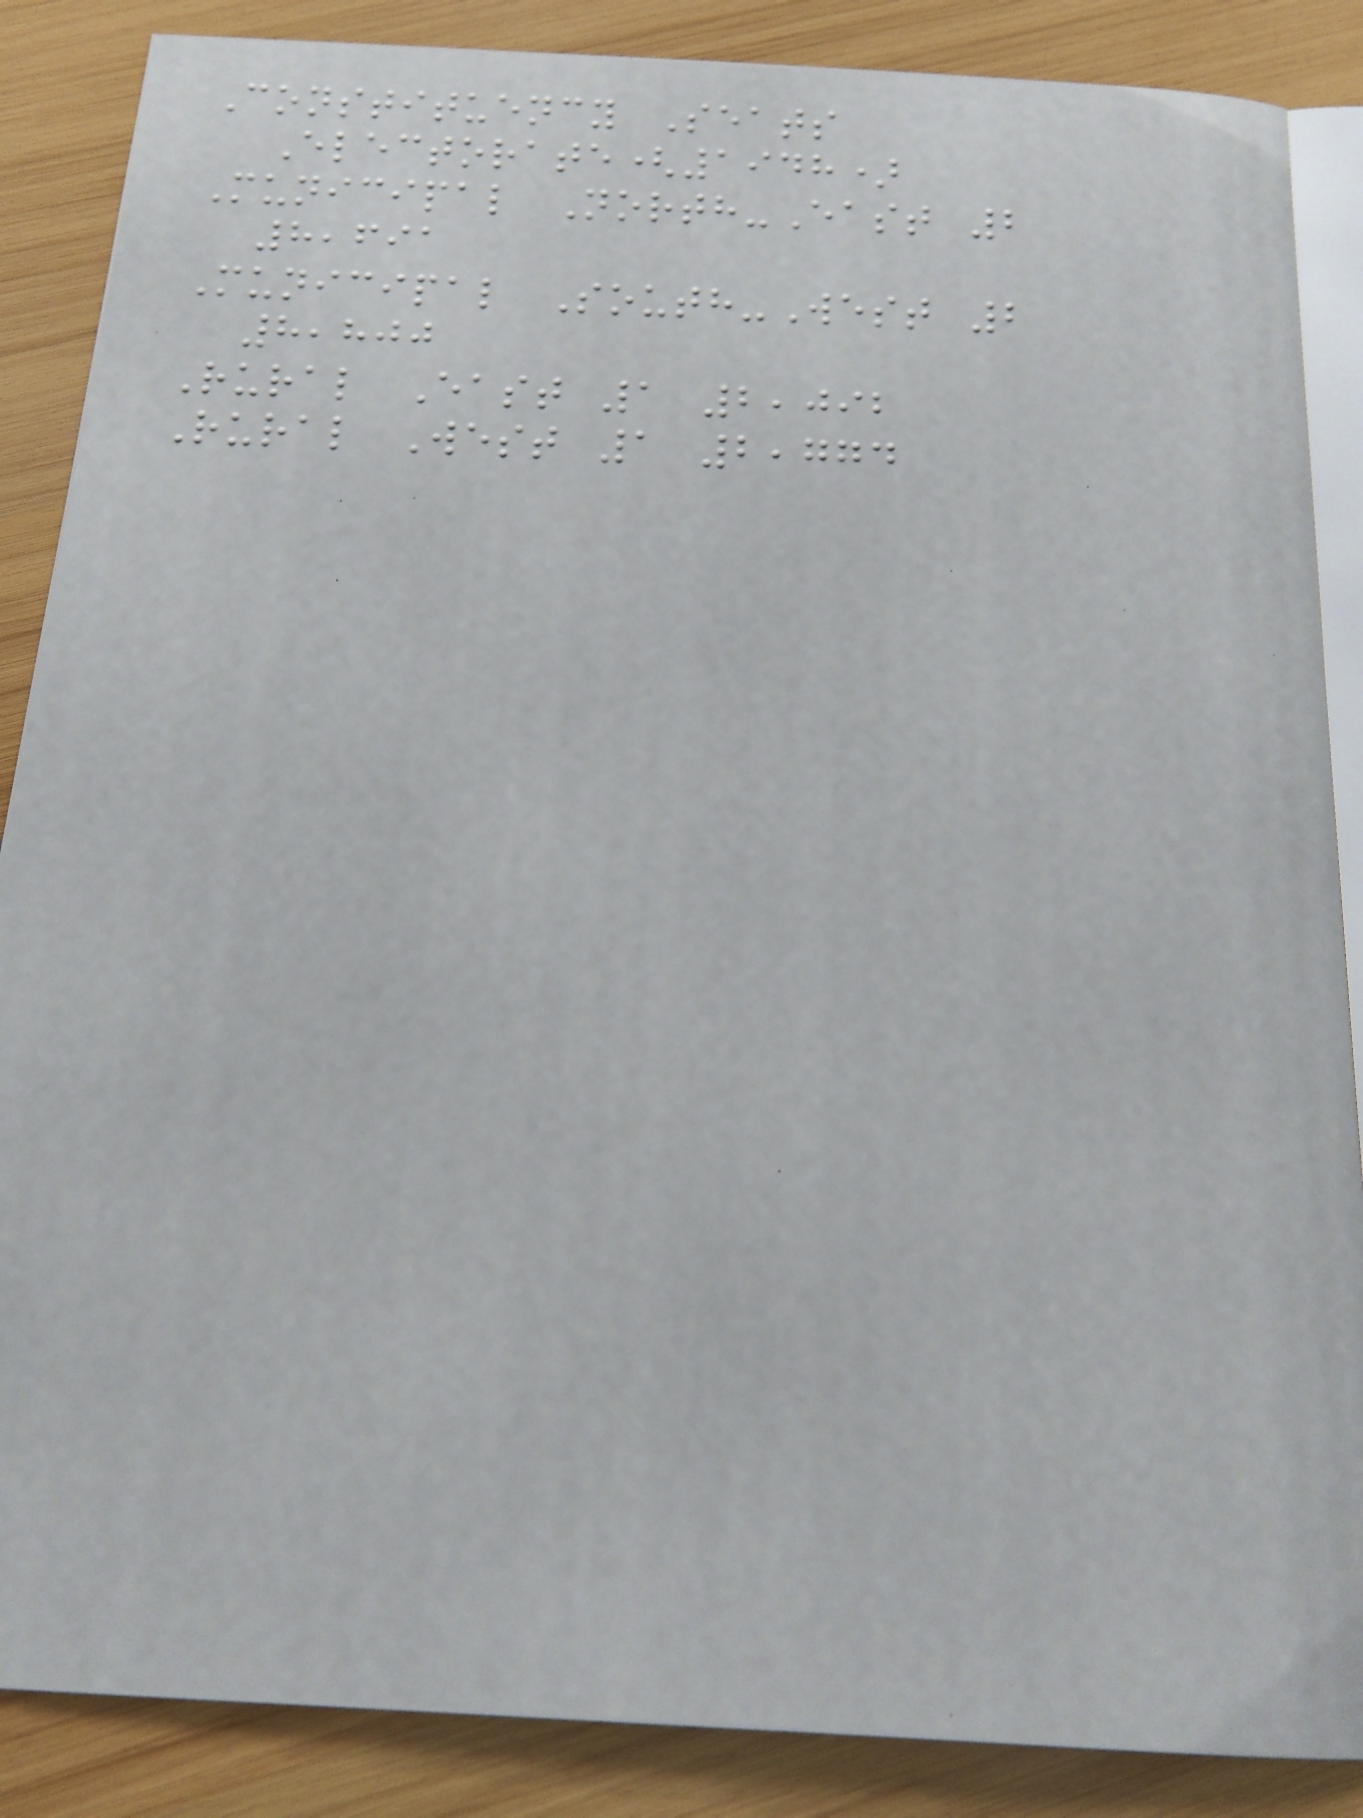Constituency Seats
Electorate(1948)
Municipal North-East 2
8,691
Municipal South-West 2
8,800
Rural East 1 2,092
Rural West 1 2,774
